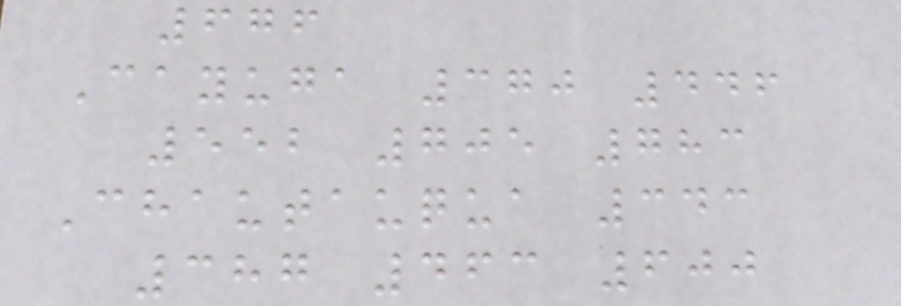676
Cayuga 370 446
552 705 783
Chautauqua 343
387 463 600
